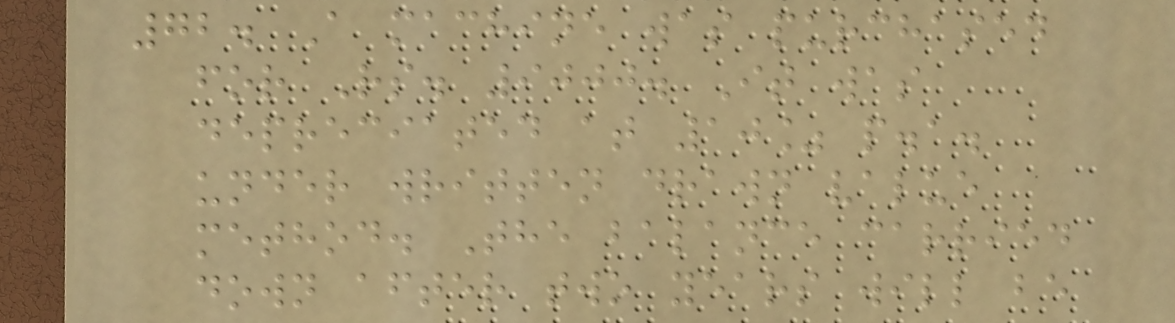72. A machine was purchased
for Rs. 9000. It was
depreciated at 10% p.a.
under written drawn value
method. The balance carried
down after two years will be
